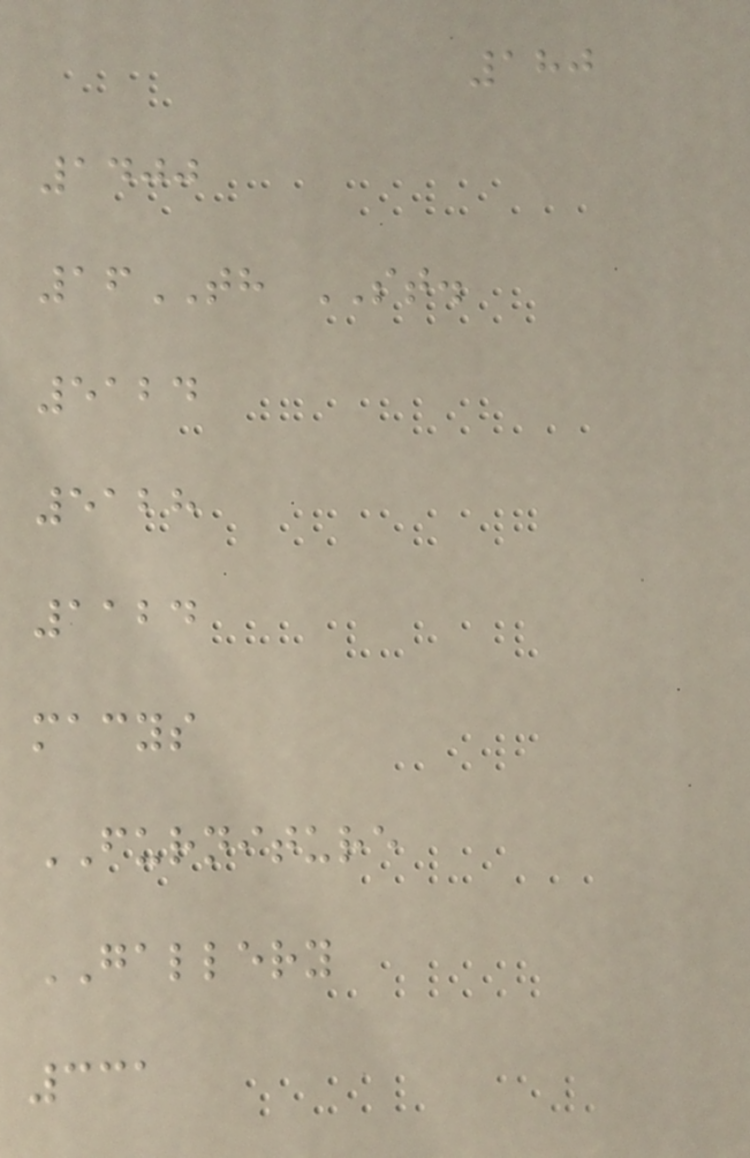180
1400
16TH ST.
5124
5128
1124
macys
FURNITURE
GALLERY
331
